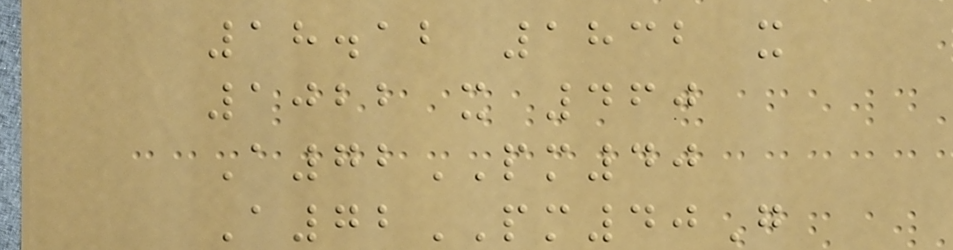18.12 1832 x
1022 x 460
A72PM40
A72PM40G
